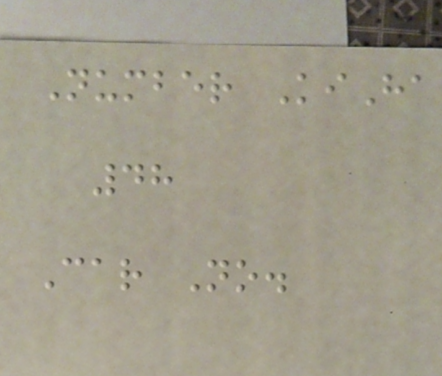Number KiHa
48
Car No.
